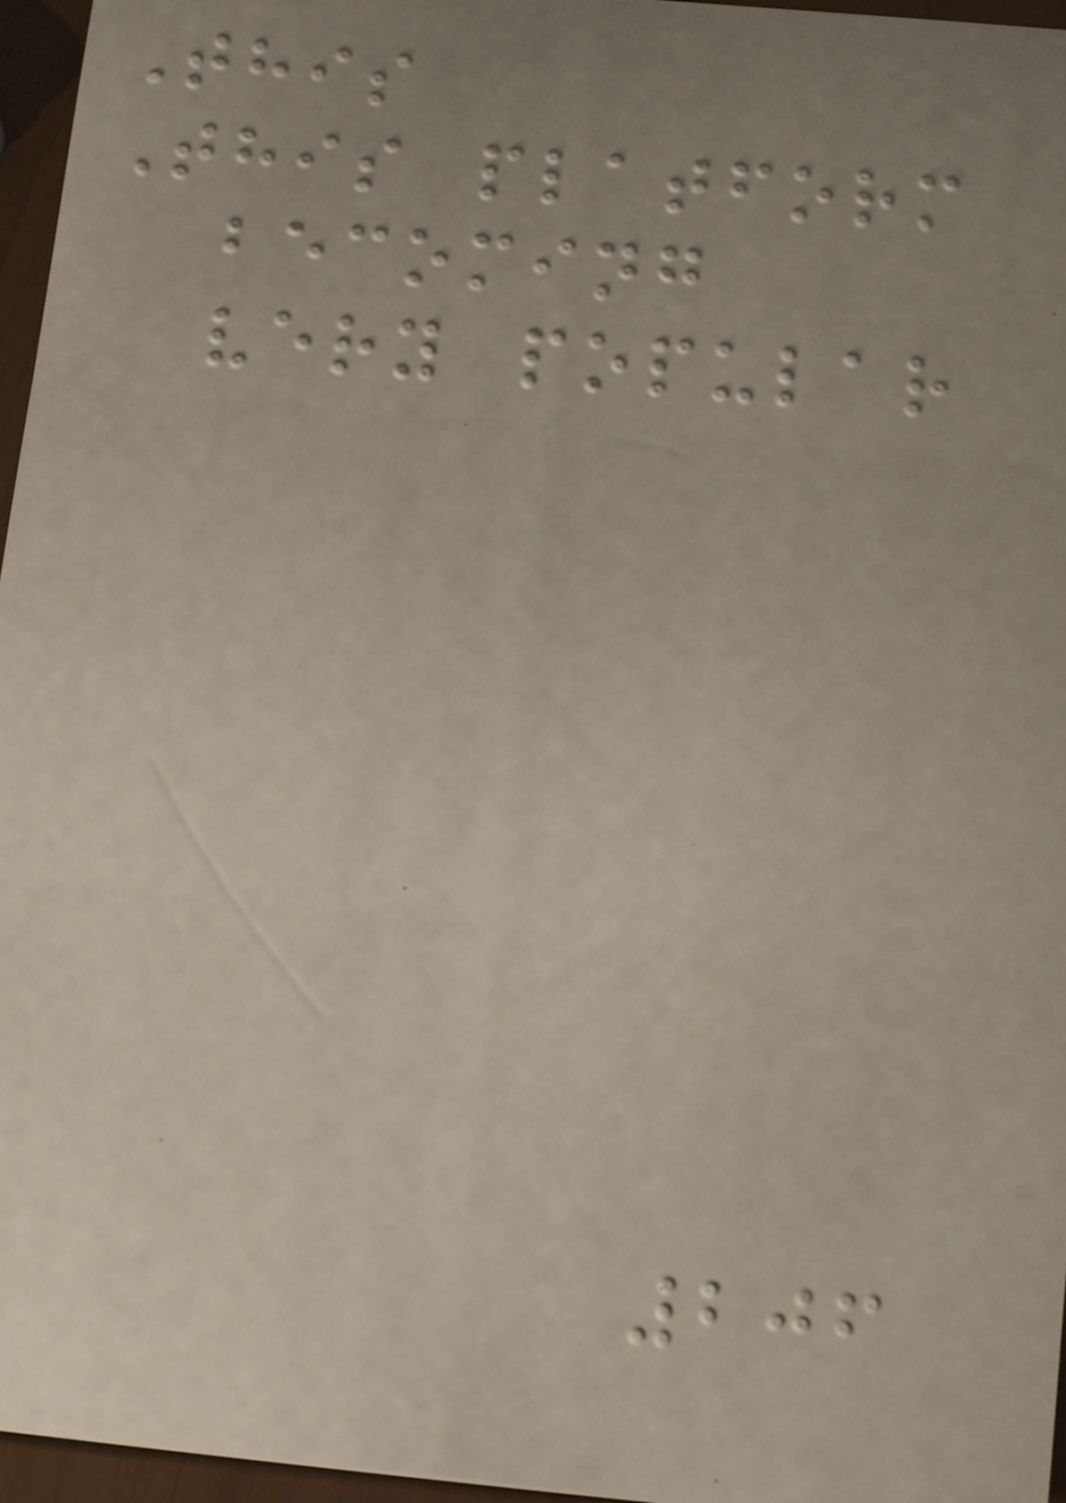This
This platform
becoming
very popular
206
